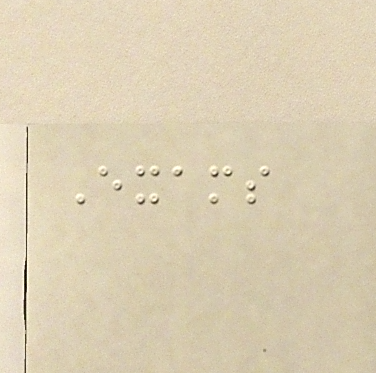Exams
